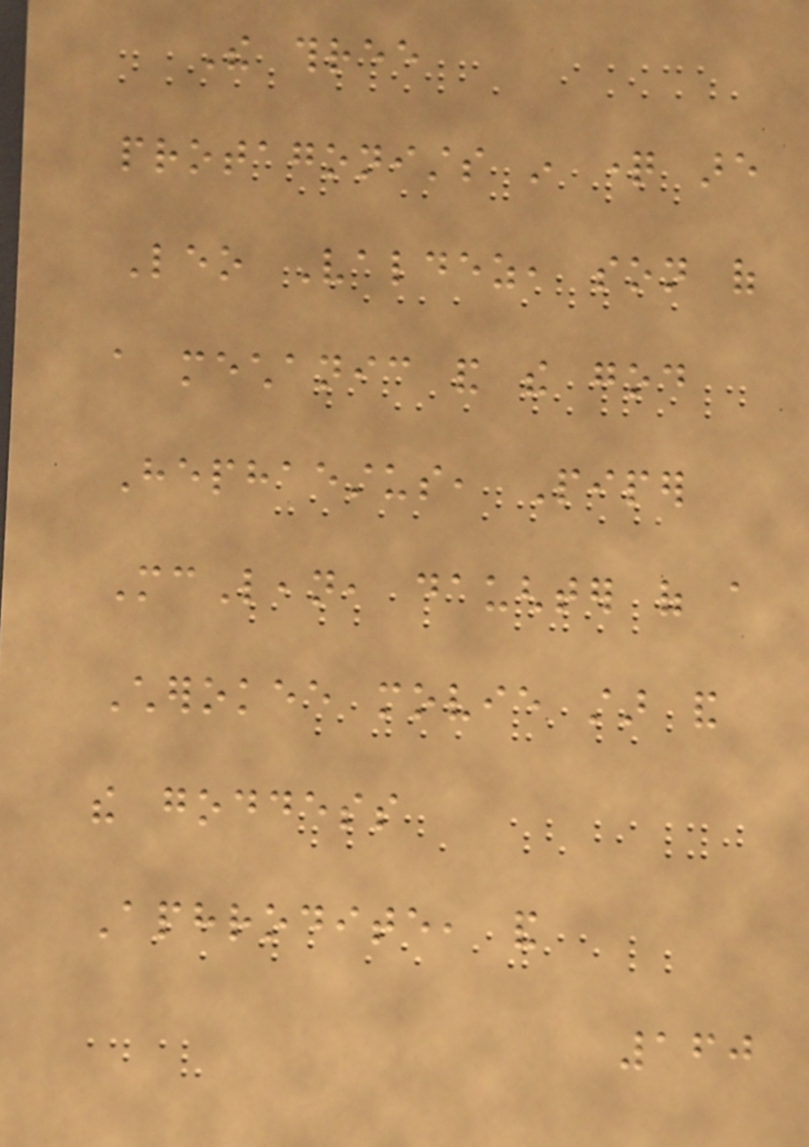The three
protagonists in question are
Leo Valdez, son of
a mechanic and the god
Hephaestus, Piper
McLean, daughter of a
Cherokee movie star and
the goddess
Aphrodite, and
160
